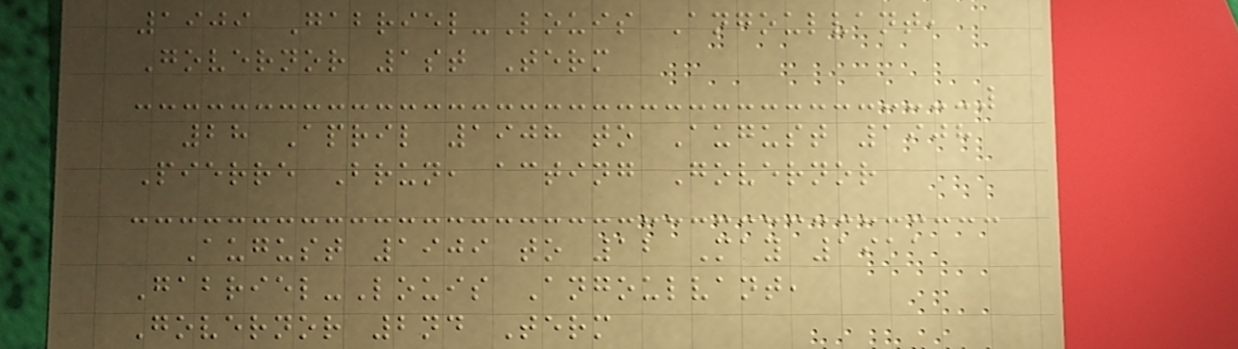1909 Gabriel-Louis Angoulvant,
Governor 1st Term
28 April 1908 to August 1908
Pierre Brun, acting Governor
August 1909 to 12 May 1911
Gabriel-Louis Angoulvant,
Governor 2nd Term
